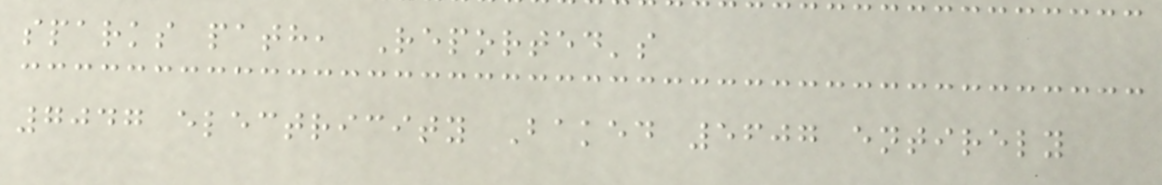sparks path, Reported's
7047 electricity Baked 5607 entirely
